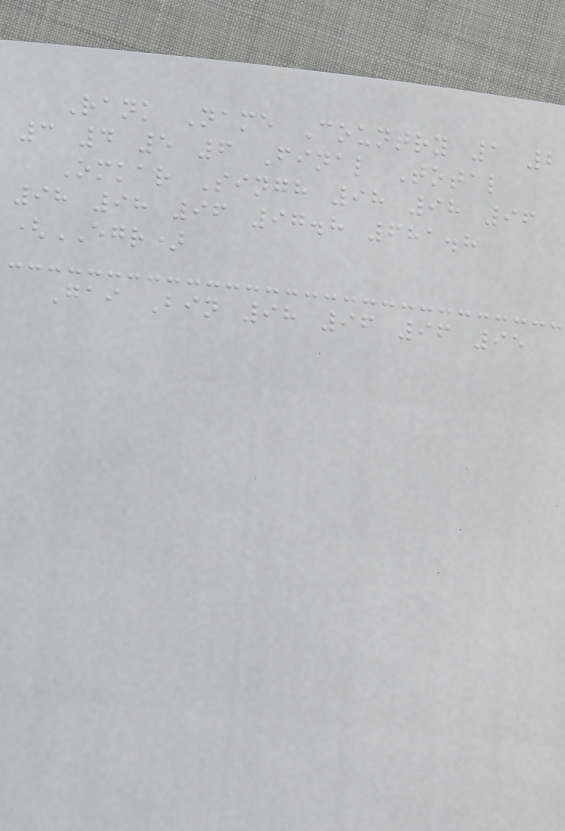Rank Name Country 1 2
3 4 5 6 Final Total
Omkar Singh 98 98 96
98 98 96 97.8 681.8
(EGR)
Gai Bin 98 96 96 95
